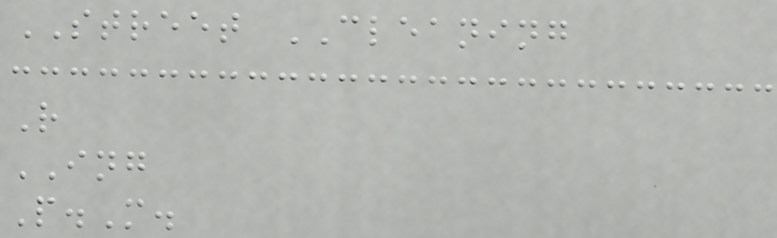STREET CLEANING
R
ING
P.M.
